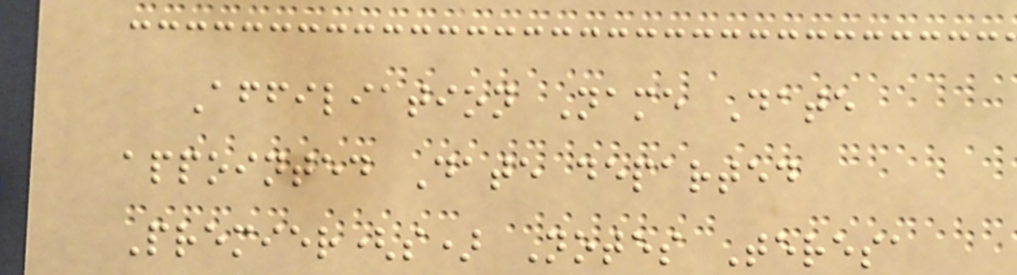Affiliation Name Date
appointed Date departed
Premier(s) Notes Teresa
